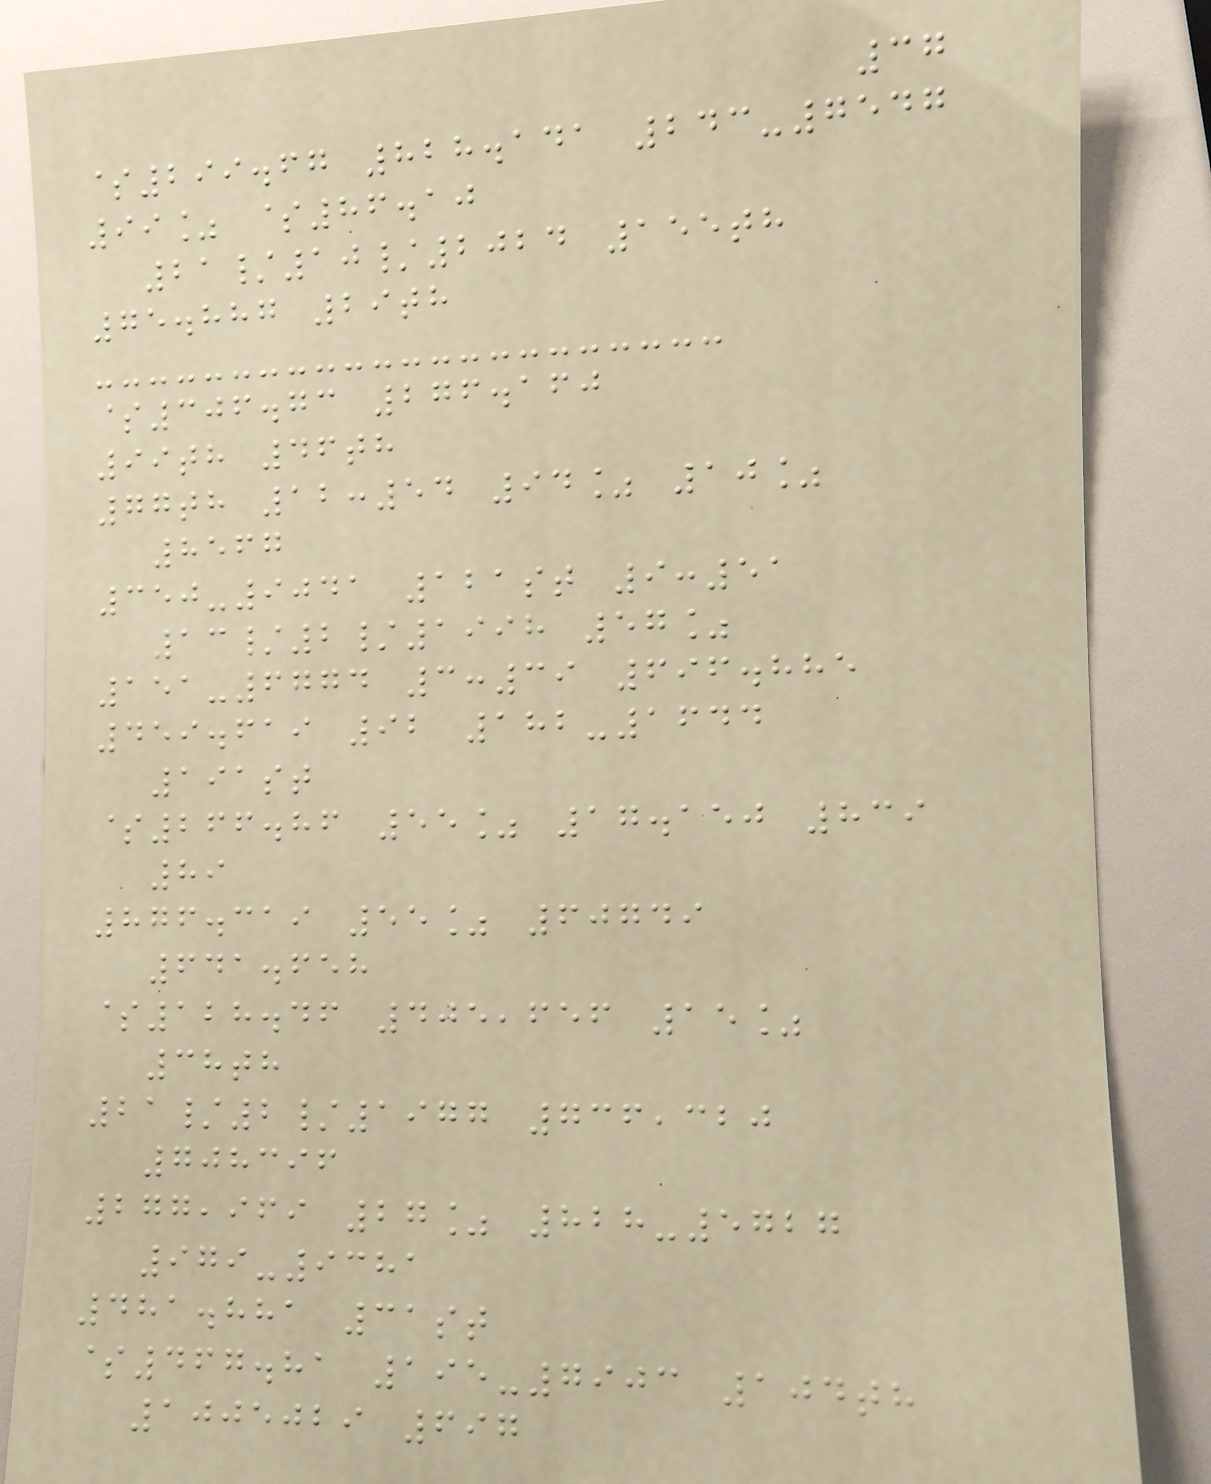37
$299.67 828.141 243-7547
99% $86.10
21/10/2024 155th
75.887 29th
$306.73 276.160
99th 46th
77th 12:54 94% 10%
8567
350-9041 121st 9:51
13/2/1998 57%
151-6774 3:39 696.885
459.619 92 182-1644
191st
$266.86 55% 17.150 839
89
876.319 55% 60749
641.658
$128.46 405,656 15%
38th
21/2/1977 736,320
708396
277,969 27% 828-5727
979-9381
481.881 31st
$467.81 195-7903 104th
1005029 697
